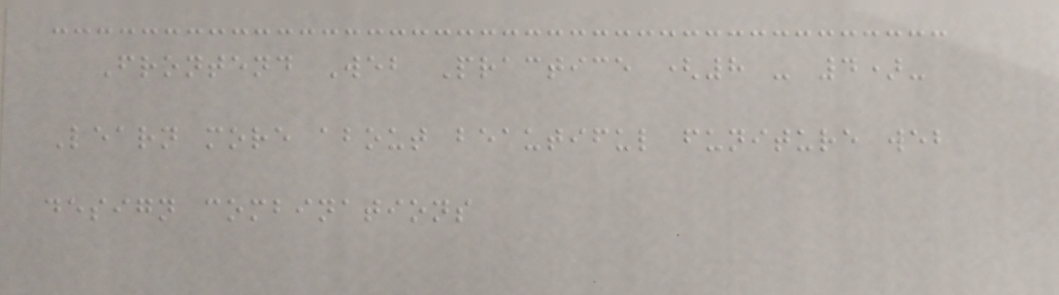Frontend Web Practice (8 - 4)-
Learn more about beautiful funiture web
design combinations
